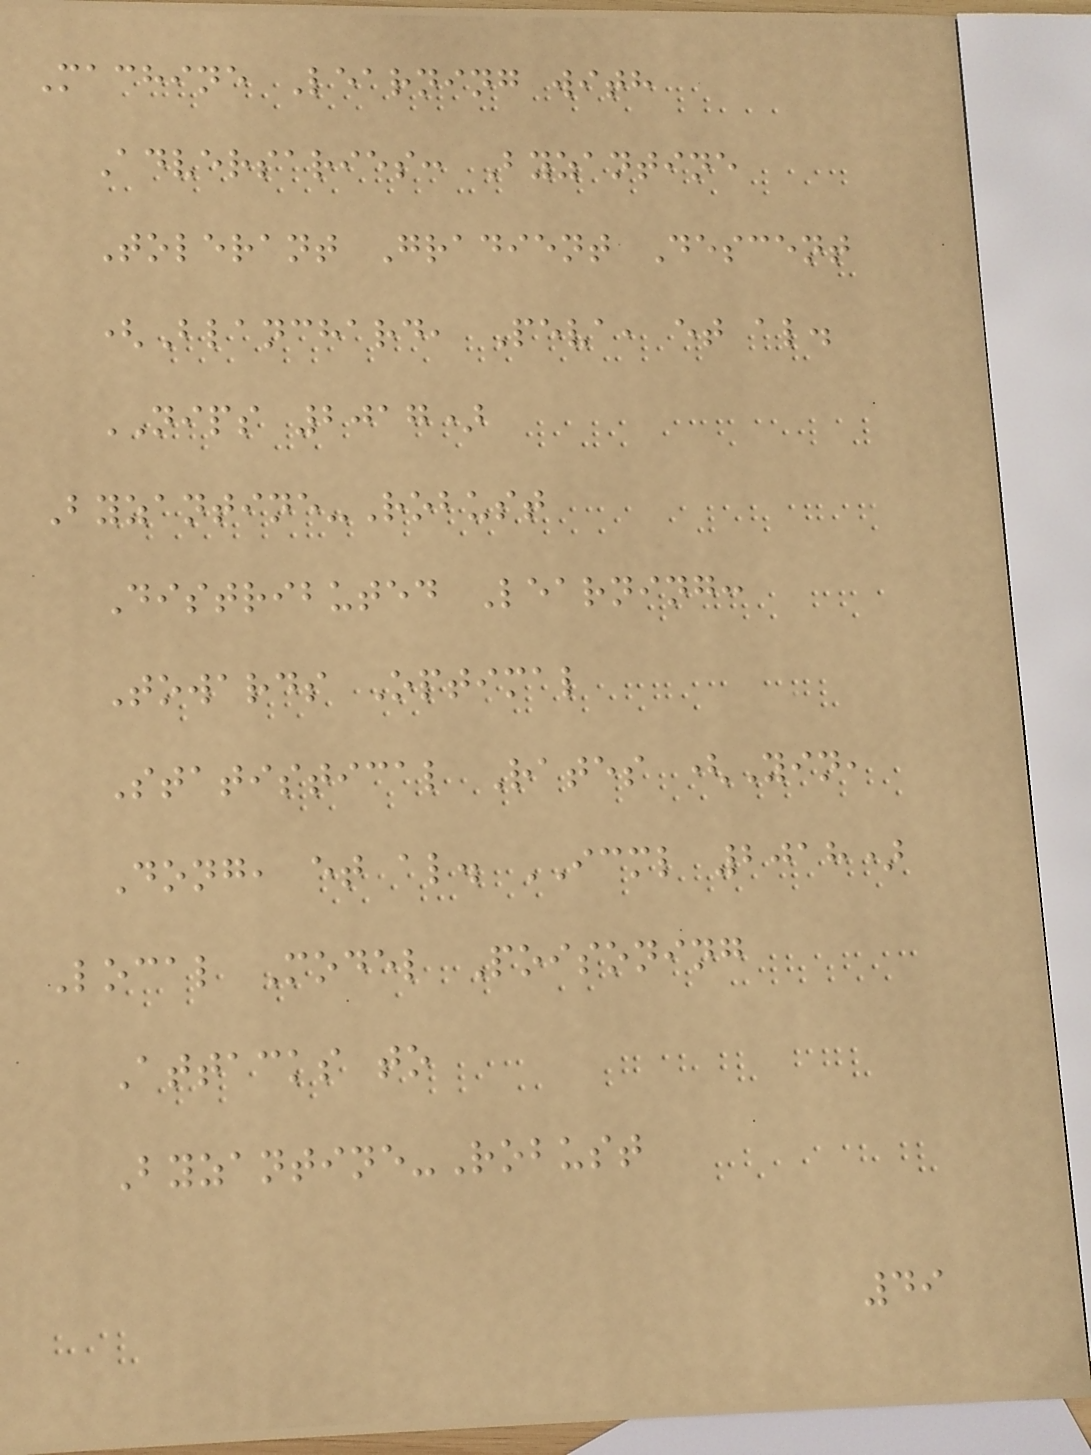Machine Learning with
Adversaries: Byzantine
Tolerant Gradient Descent
(Blanchard, Peva, et al.
NIPS 2017)
Byzantine-Robust
Distributed Learning:
Towards Optimal
Statistical Rates (Yin,
Dong, et al. ICML 2018)
Local Model Poisoning
Attacks to
Byzantine-Robust
49
